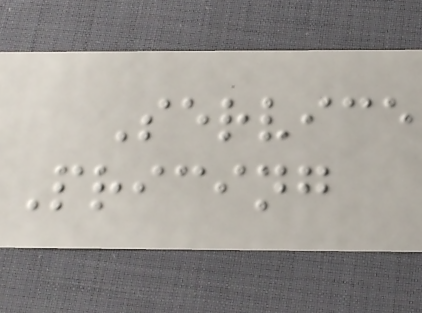Service
Pricing
